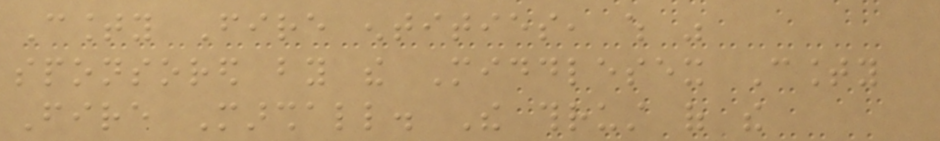County Fire entities, which was
sponsored by the Middlesex County
Fire Marshall. The thrust of the
